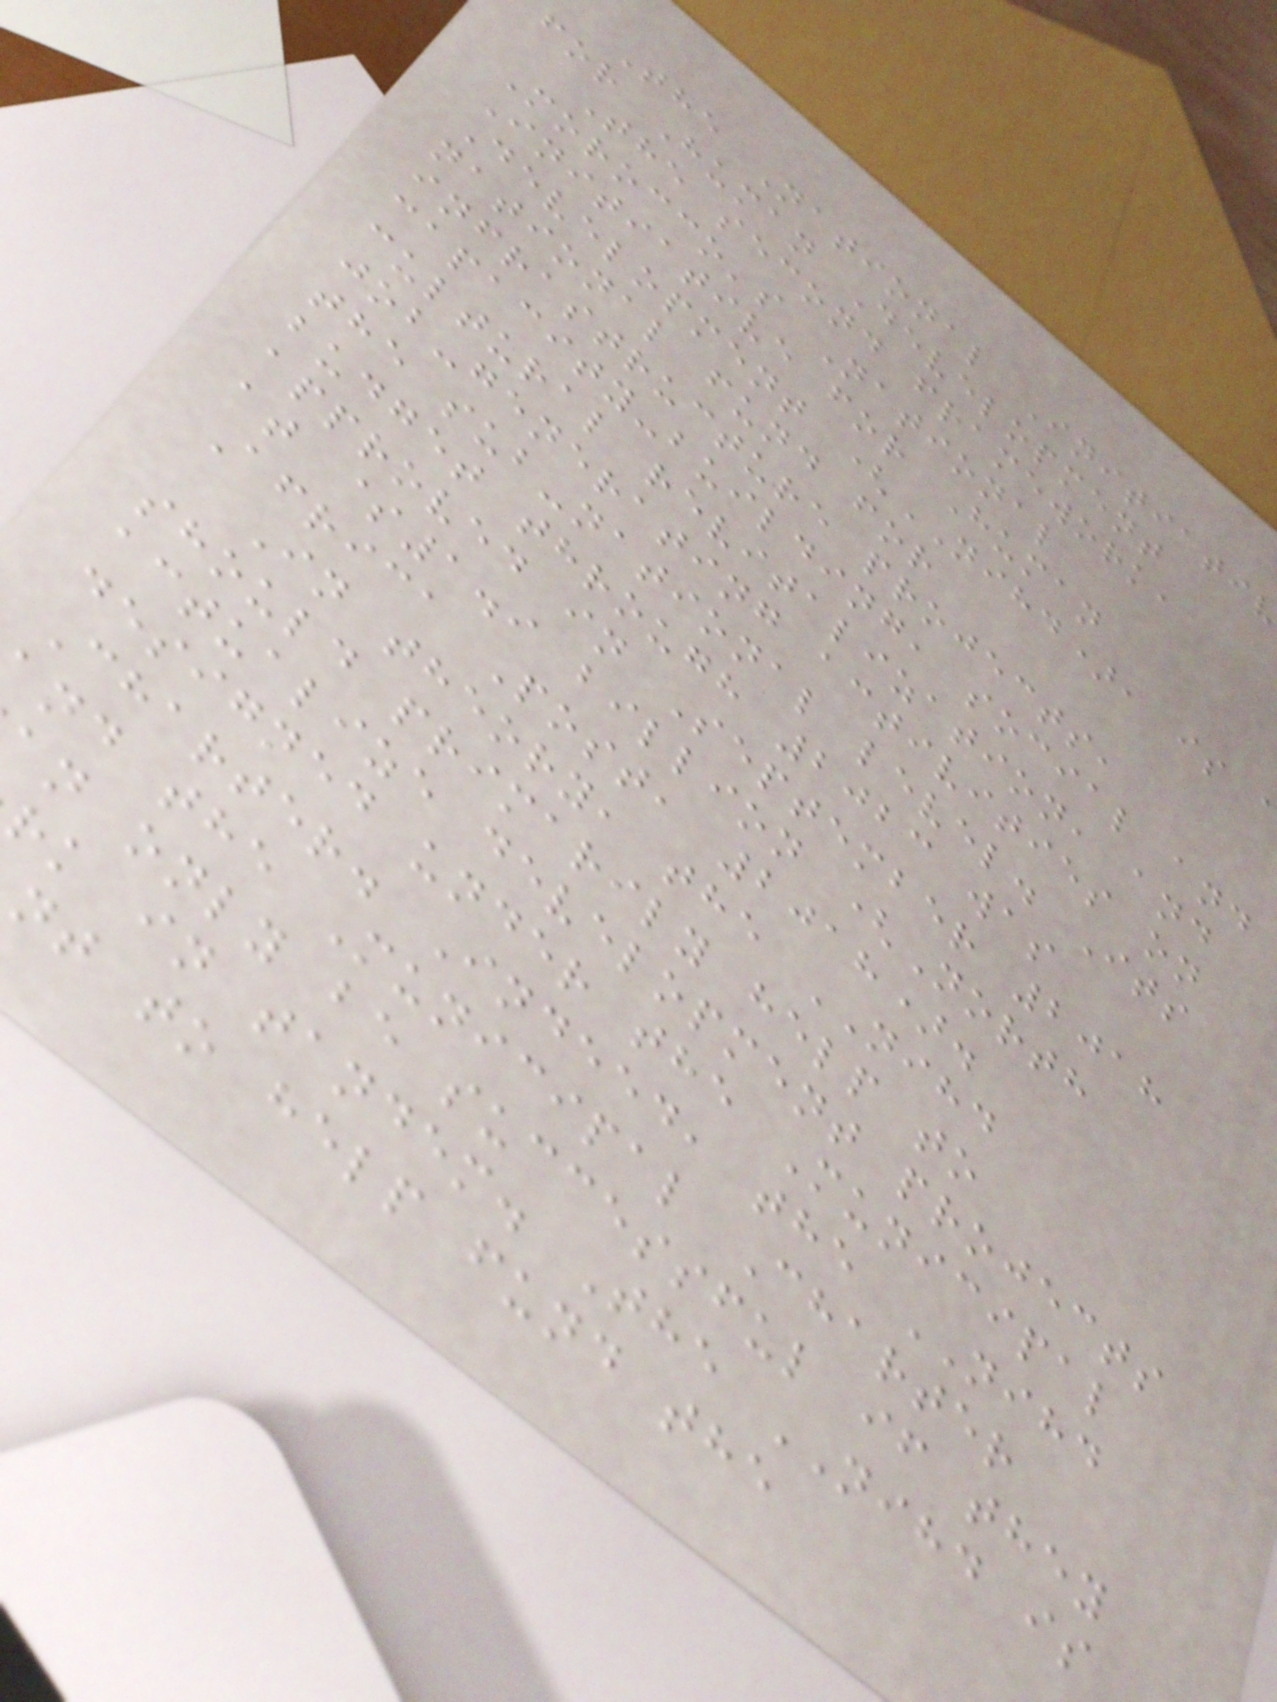The National Initiativ
for Human Development
The second framework,
Morocco's National
Initiative for Human
Development (NIHD), is
national fund for
infrastructure projects,
capacity-building, social and
cultural revitalization, and
job-generating activities on
the sub-national level. Its
budget through 2023 was
approved in September 2018
at $1.9 billion (North
Africa Post, 2018).
In theory, the NIHD
should primarily help to
actualize development projects
designed under the Municipal
Charter. Indeed, the NIHD
nd the Municipal Charter
an only be successful if they
rk in tandem. The NIHD is
nt to help fund the
